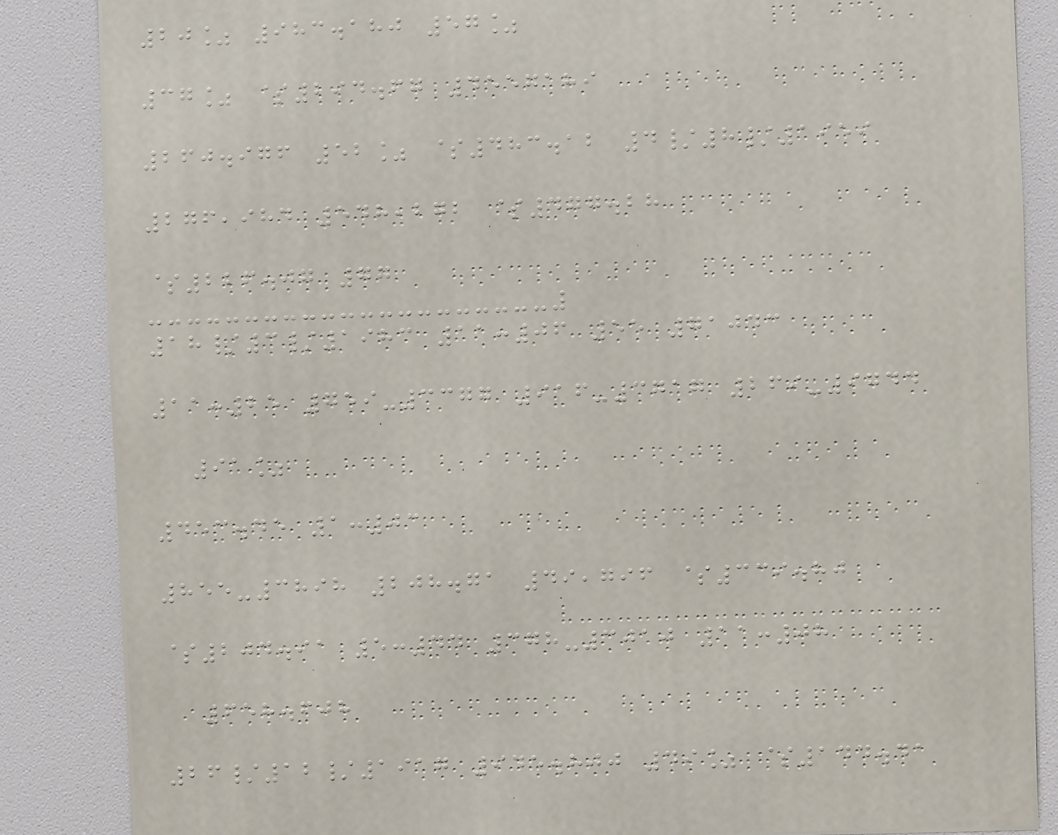20% 983.180 57%
37% $294.67 4557189
260.976 52% $483.12 4/8/1959
276,984 548,272 $477.28
$226.07 77
18/3/1983 11:06 55 71043
11:25 759-3377 916-3717 269-9744
91%
453.45 1:03
855-3898 208.71 49,796 $339.80
$204.91 5:44 378-3010 11:08
658.608
26/12/1917 945.800 49% $144.41
